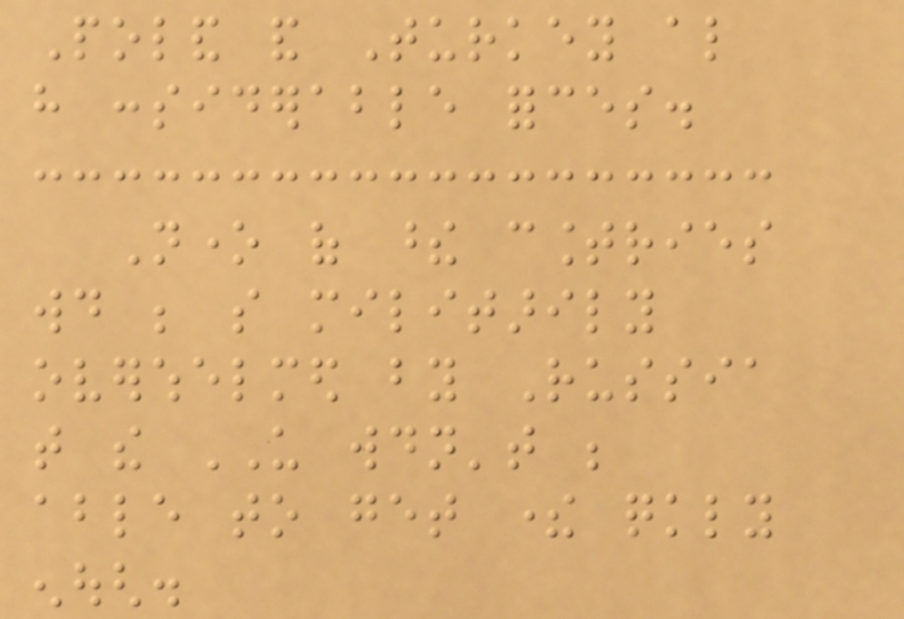Poland and Turkey also
have considerable forces.
None of these countries
would be so militarily
overwhelmed by Russia
that the US wouldn't be
able to get there quickly
enough.
